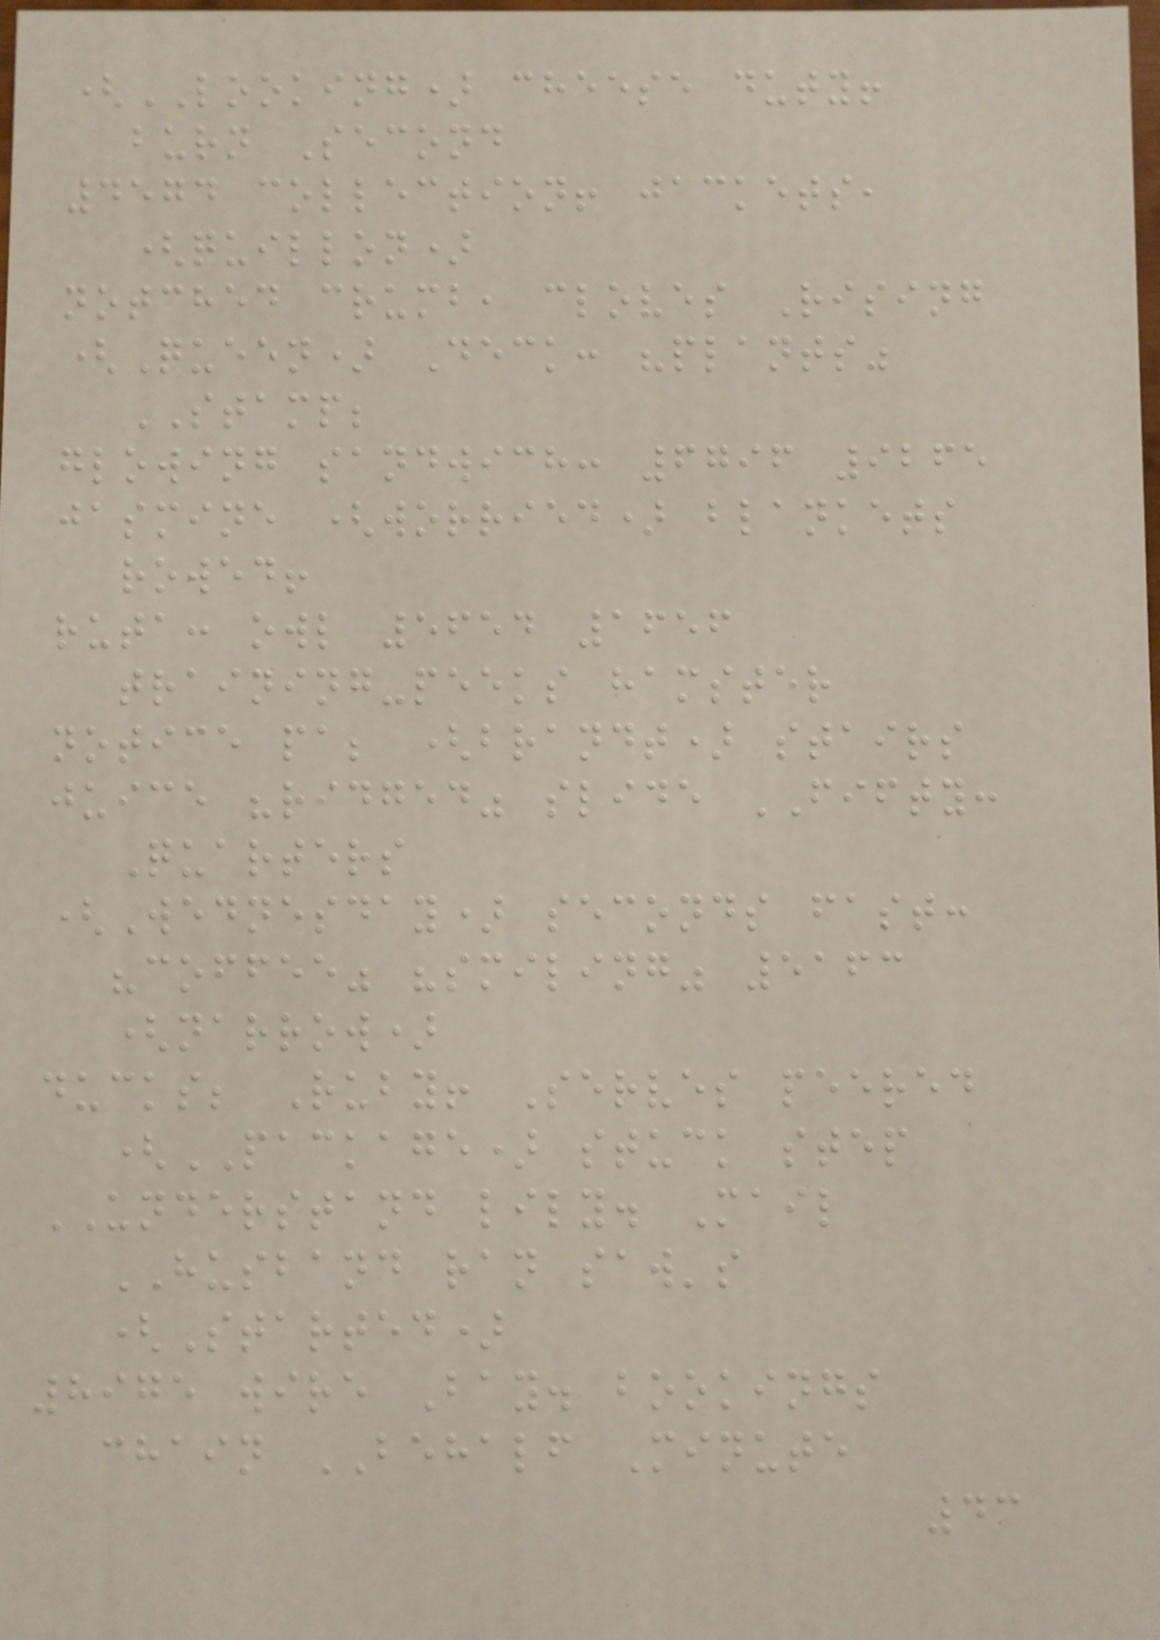(LOOKING) cheese duty!
burn Second
4574 collection! jackets,
(quillon)
notched crumb, cloves Rising
(Queen) Deck: "plants"
STAMP;
glowing sandwich: 6796 9265
jasmine (worried) blankets
rowed!
ruta: owl 5654 1656
training-peeks hamster
notice pa; (brandt) stairs
juice "ridged" slide FIFTY:
Quarters
(Wednesday) seconds fast:
"coffee" "smiling" 5163
(narrow)
ducks; Ruby! Serves peered
(PACKAGE) stuck step
UNDERSTAND lily. Mail
HUSBAND ran saw's
(Started)
8975 wire Bay. bookings
chain BEHALF Minute
43
